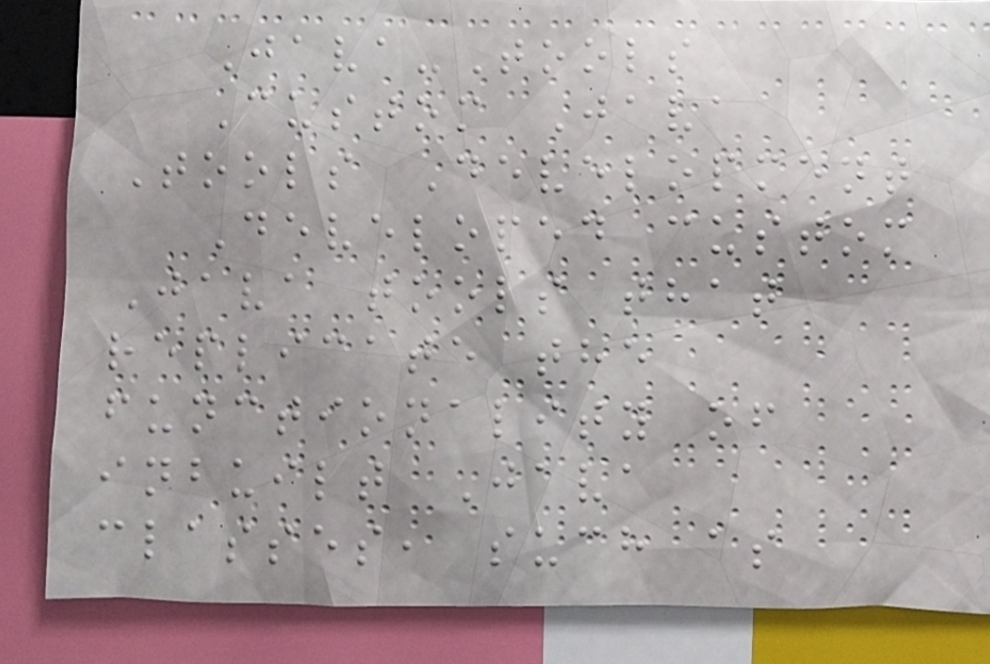Java-Tools
Custom Java
Tools Development
Developed custom
Java tools that
replicate the
functionality of
inbuilt Java
classes, such as
